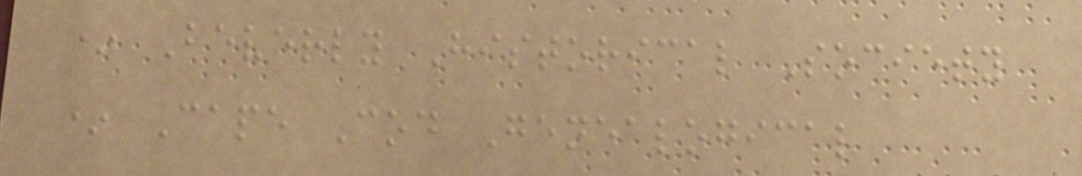* Beverly Historical Society
* Cape Cod Genealogical
